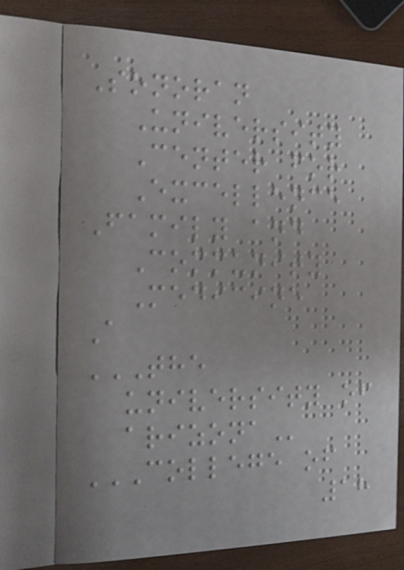Sonoran
University
Center for
Excellence
Family and
Community
Medicine
A
THE
UNIVERSITY OF
ARIZONA
COLLEGE OF
18
